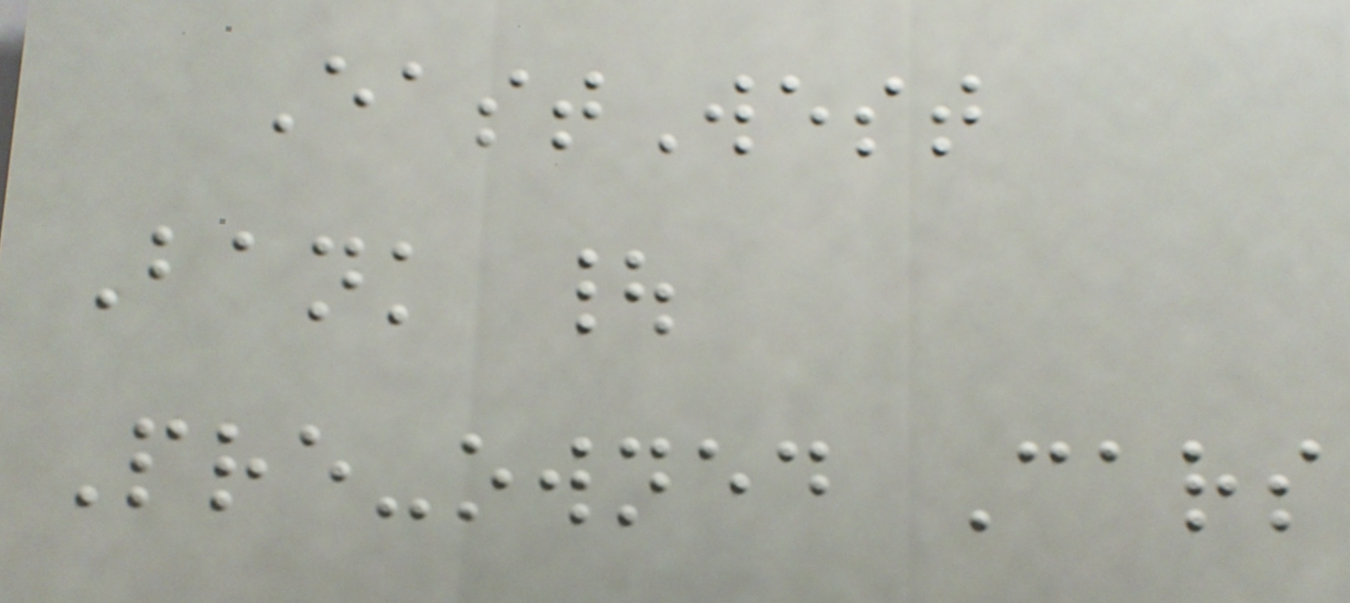EastWest
Bank |
Pre-owned Cars
